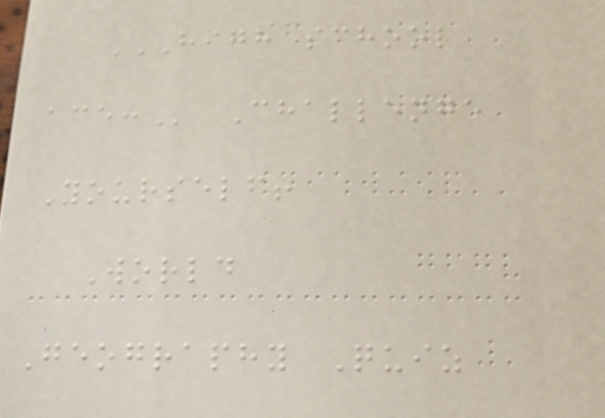HIGH SCHOOL
ACE: Challenge
Yourself!
World
Geography Quiz
